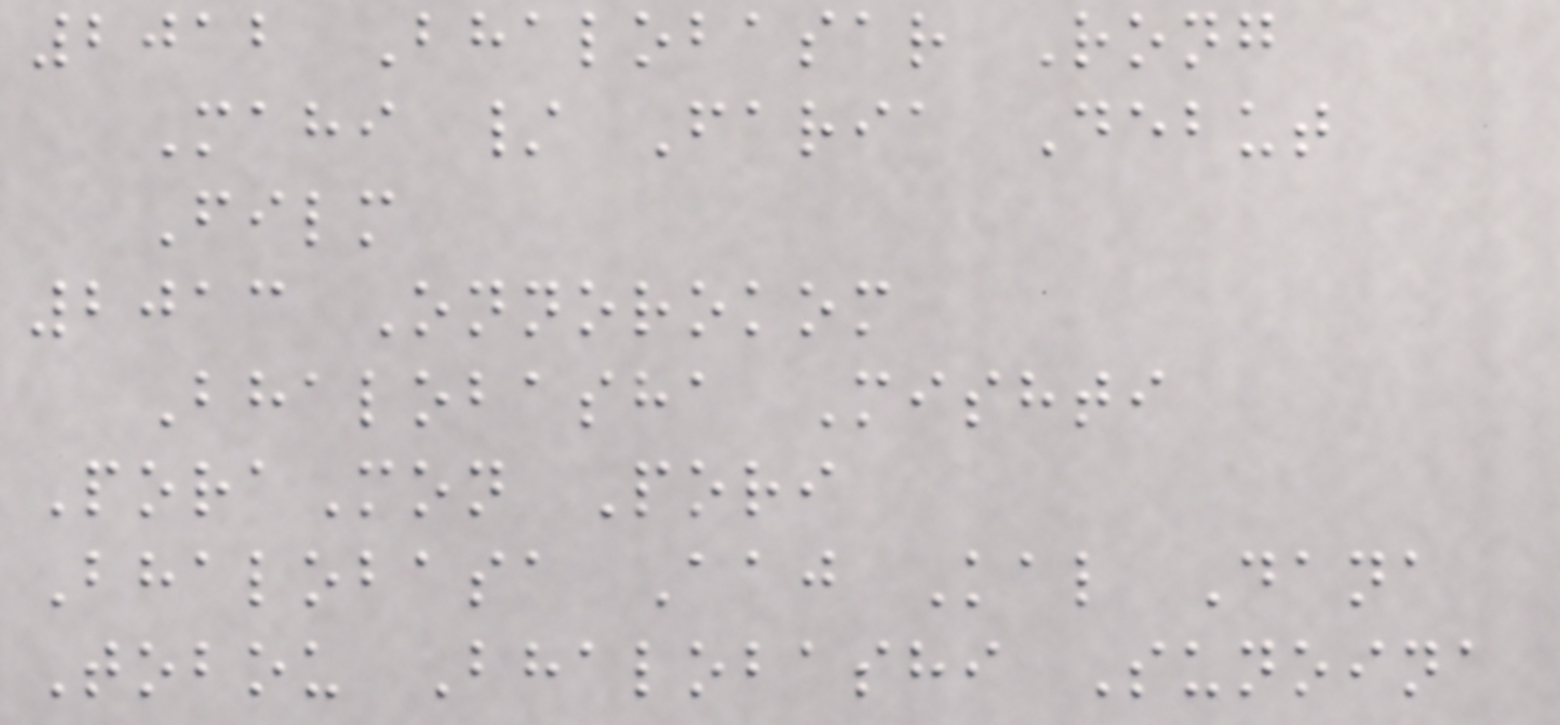2012 Bhalobasar Rong
Mahi / Faria Debut
Film
2013 Onnorokom
Bhalobasha Mishti
PoraMon Pori
Bhalobasa Aaj Kal Dana
Tobou Bhalobashi Sunoina
